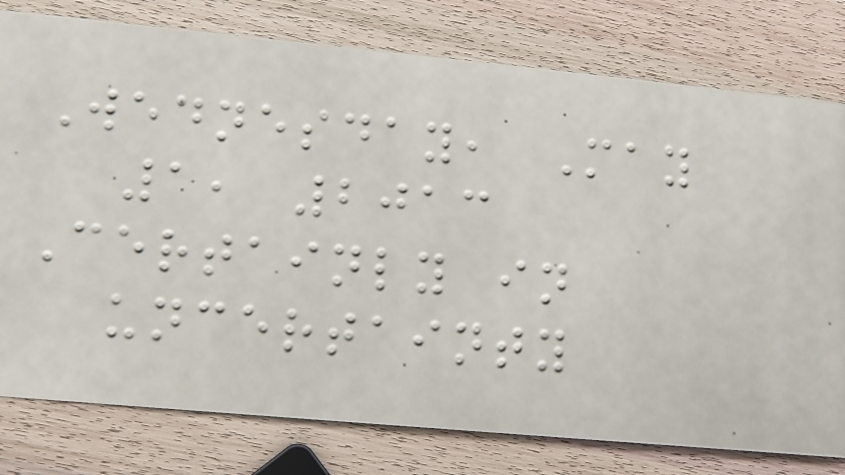Wednesday, May
1, 2013
Certainly in
uncertainty
